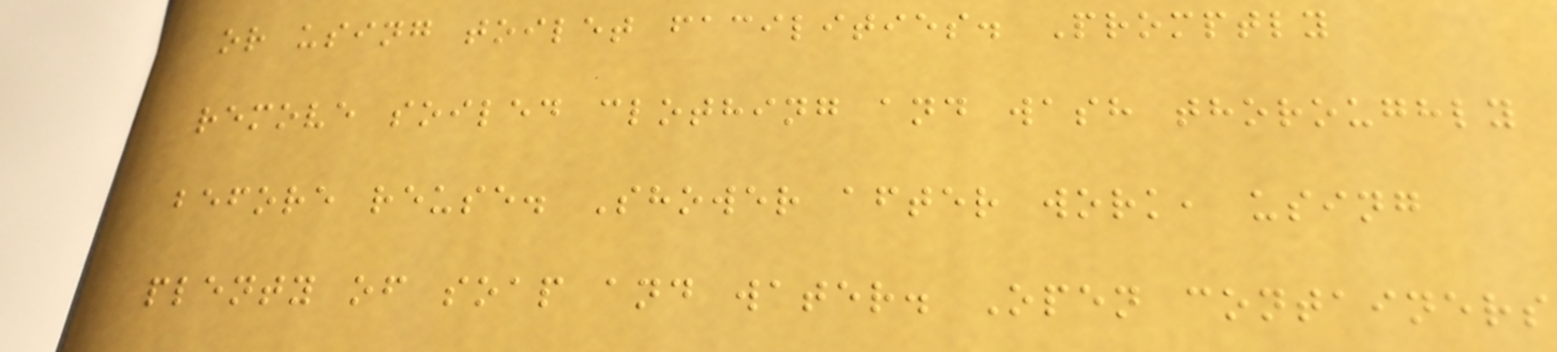or using toilet facilities. Promptly
remove soiled clothing and wash thoroughly
before reuse. Shower after work, using
plenty of soap and water. Open containers
